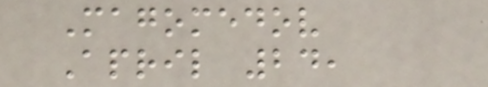Magomedov
April 24,
